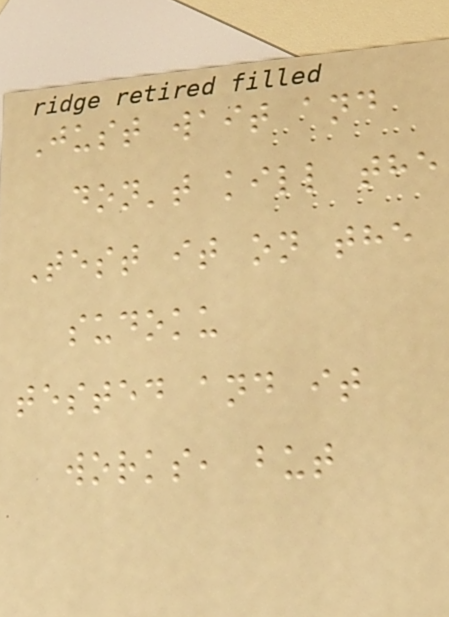Just wait and
don't kill the
Test it on the
sudoku
tested and it
works, but
